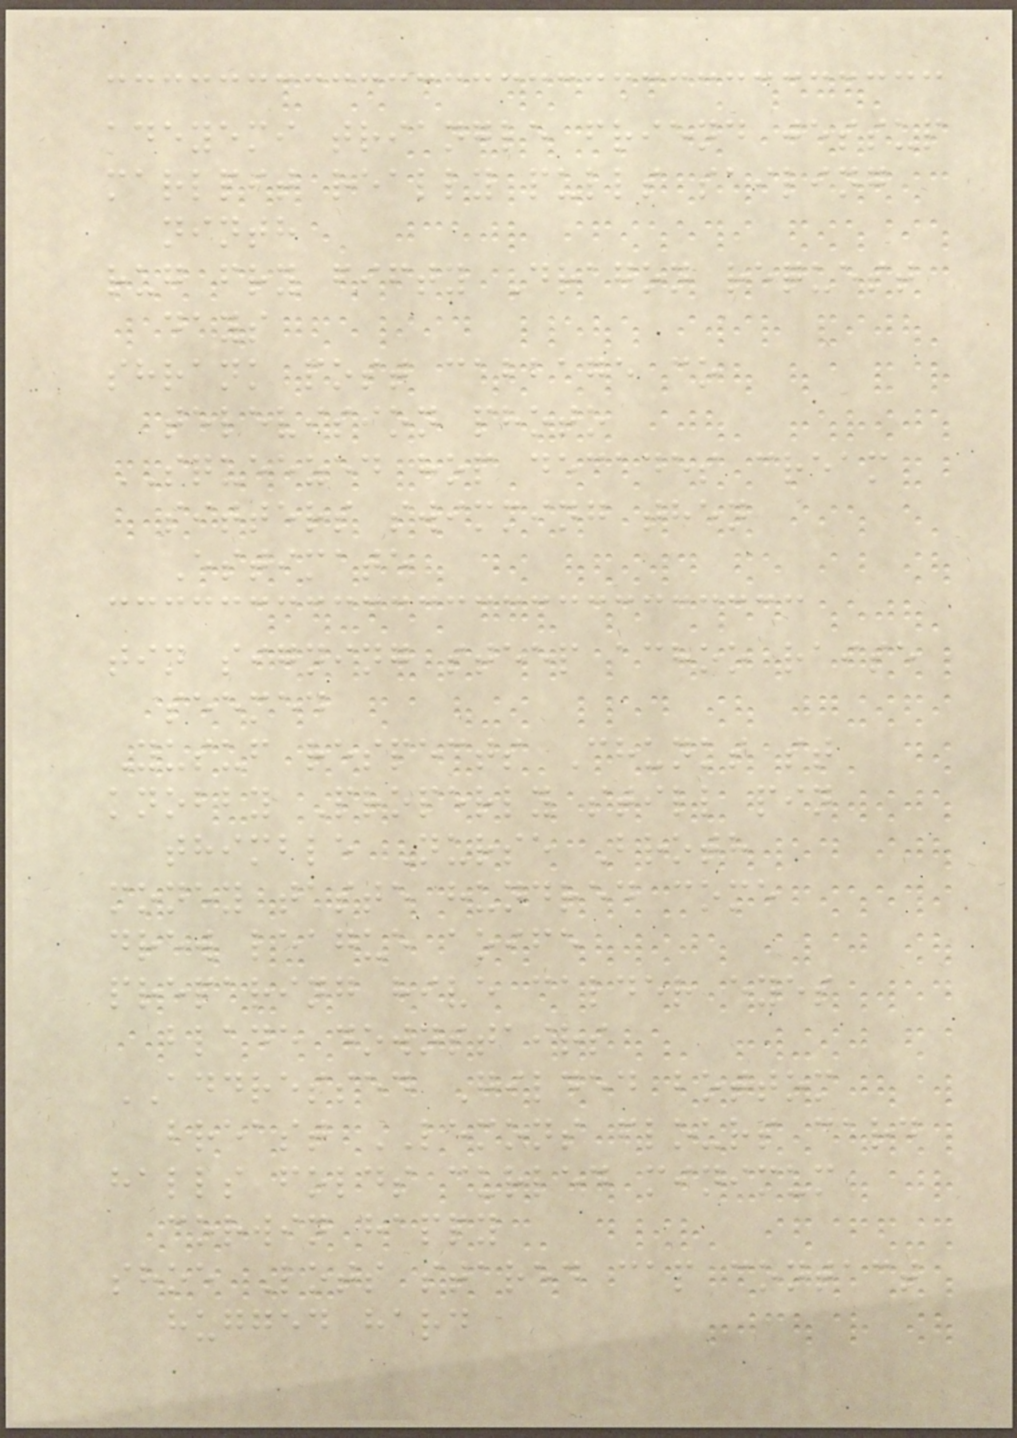adeyemi triangle friend jessup
marlpit really pulls sailing
ninth
rug fry fifty Dragon request
days
shrank post cabbage co
television photo
SQUEEZED hop decades cream
sitters swimming then
Estimate
tin signing steep achoo raise
seemed
Yusuf respects Chunks st
knobby Properly still pin
thimble Nurse Broth
money taste hundred come
drew league aoife
preparing hive calder eyes
blade downstairs
ADDRESSED Gilded bottom
breast LEMONS flours card
halls folds curled minimum
corwin happy
shoe Lots stared cap contact
hugged hard
